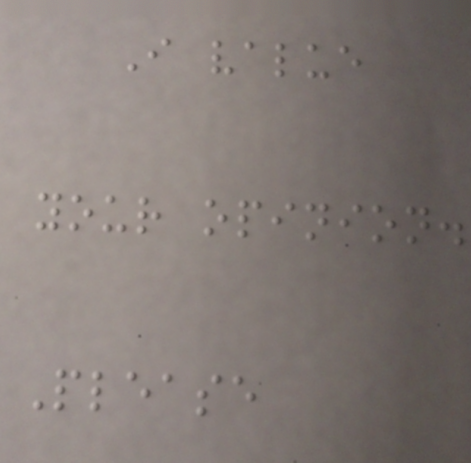I value
your opinion.
Please
